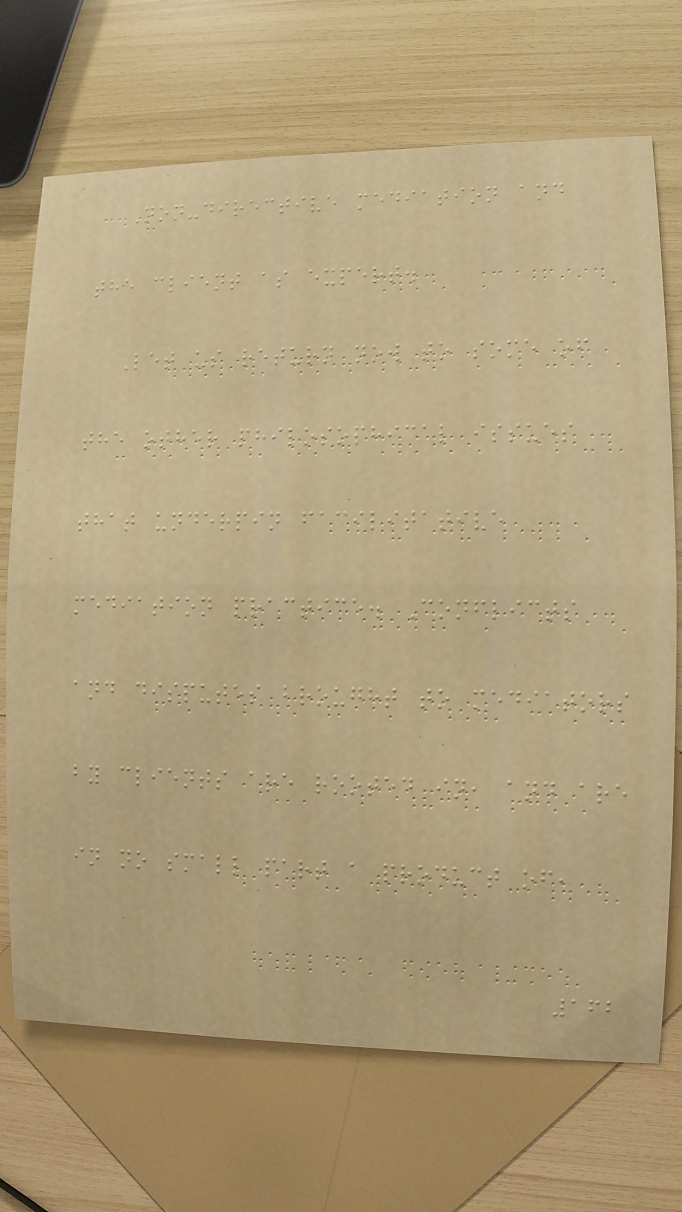Non-directive mediation and
the client as expert.
Let us return now to some of
the other philosophical issues
that underpin facilitative
mediation practice. Conflicts
and disputes brought to mediators
by clients are rooted in, and are
in no small part a product of,
162
